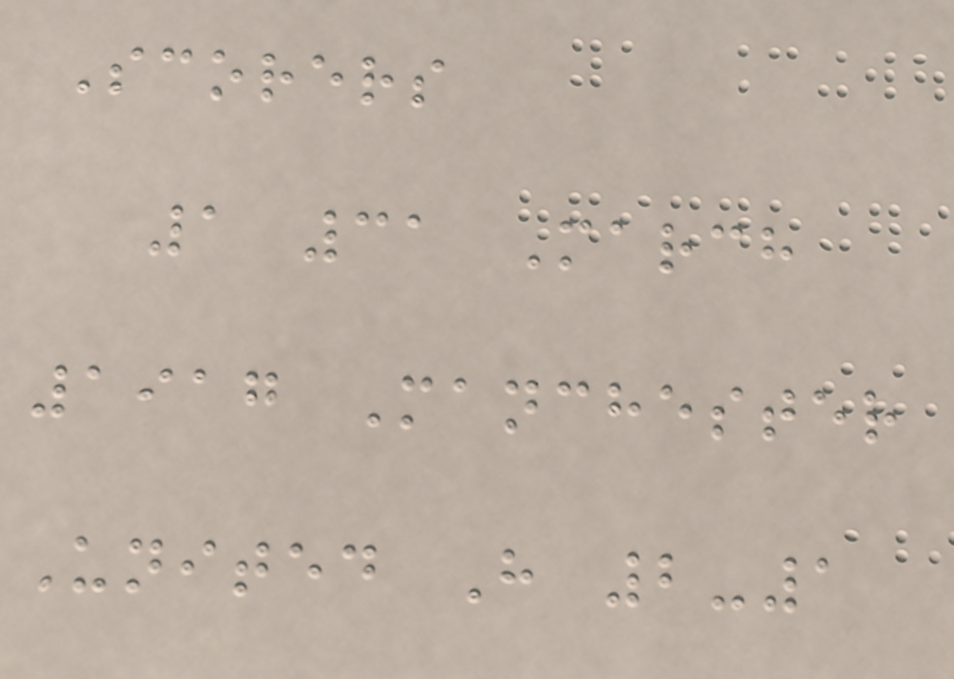Scorers
1 31 March
1917 Manchester
United H 2-1
